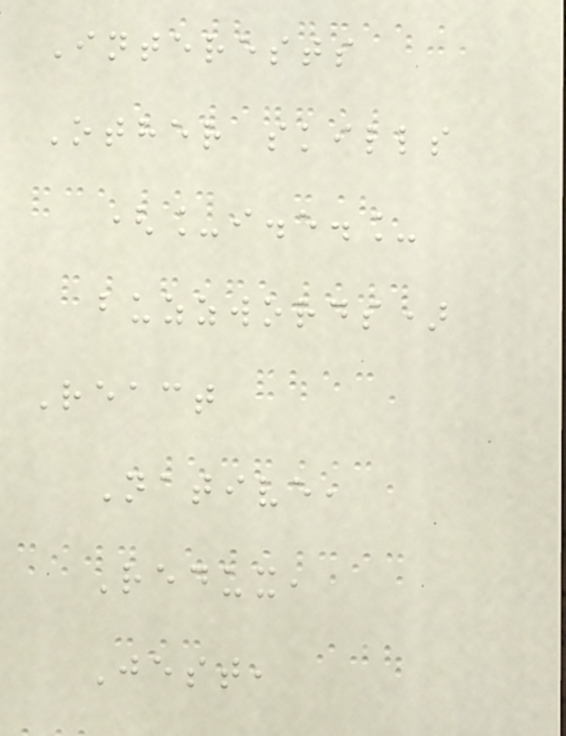Interests
Other skills
(_i.e._
buzzwords)
React
Native,
Redux,
Jest,
